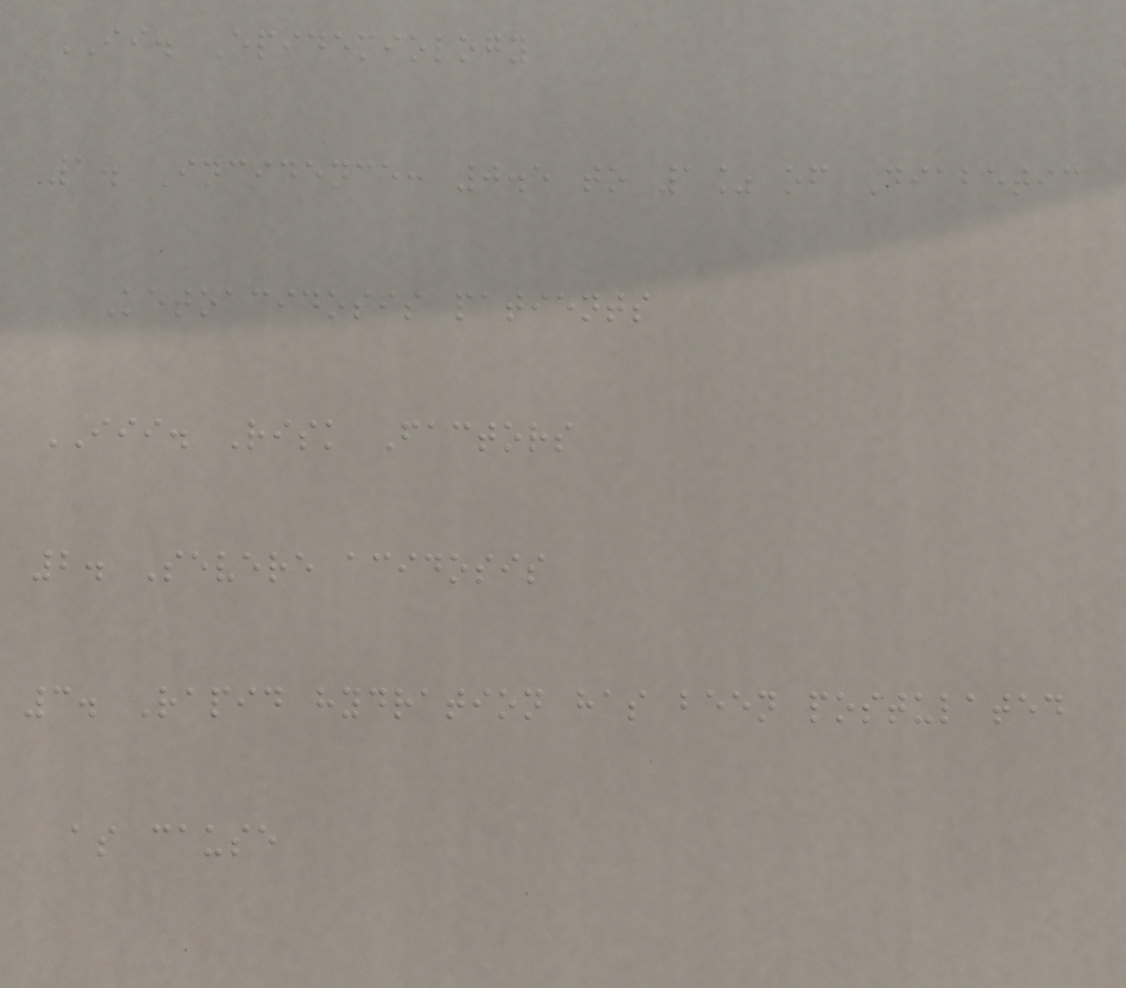II. Epidemiology
1. Incidence: 0.5 to 1% of Diabetic
Ketoacidosis patients
III. Risk Factors
2. Severe acidosis
3. Rapid hydration has been postulated
as cause
